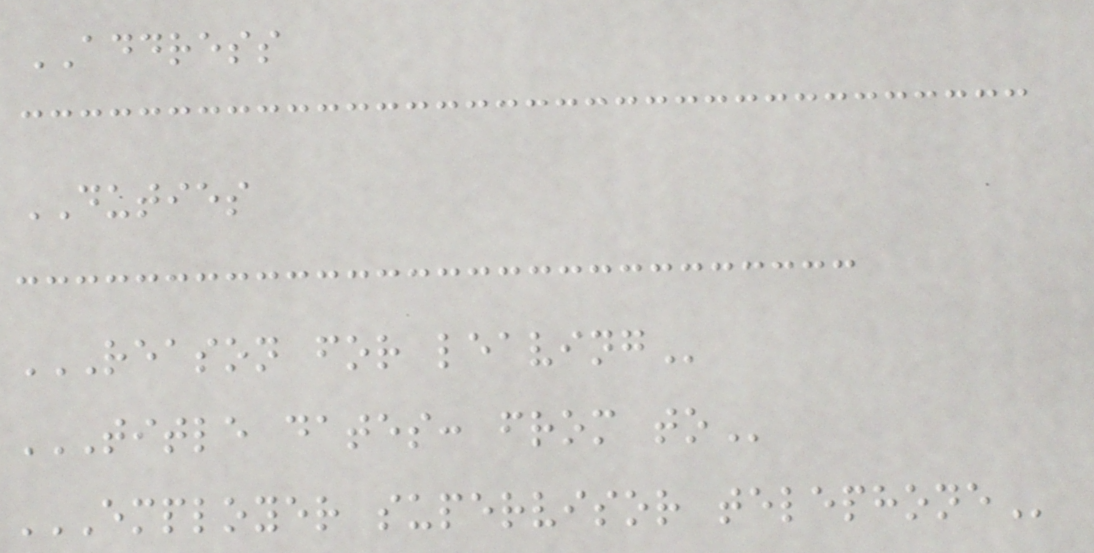ADDRESS
DUTIES
REASON FOR LEAVING
TITLE DATES: FROM TO
EMPLOYER SUPERVISOR TELEPHONE
